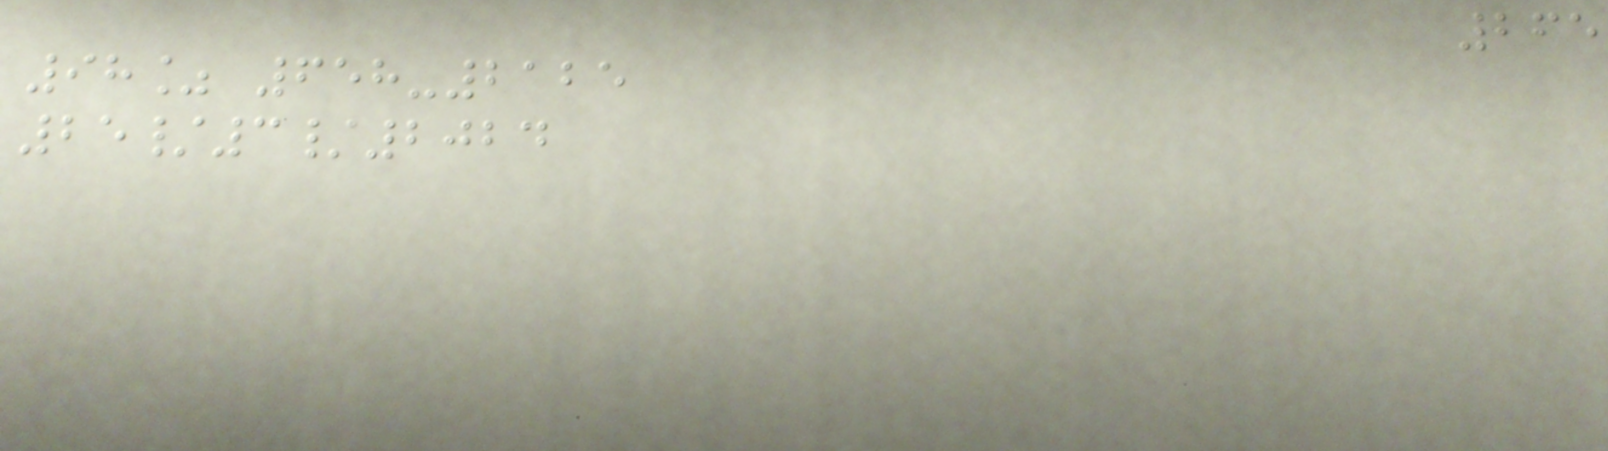265
98% 658-2125
25/3/2024
